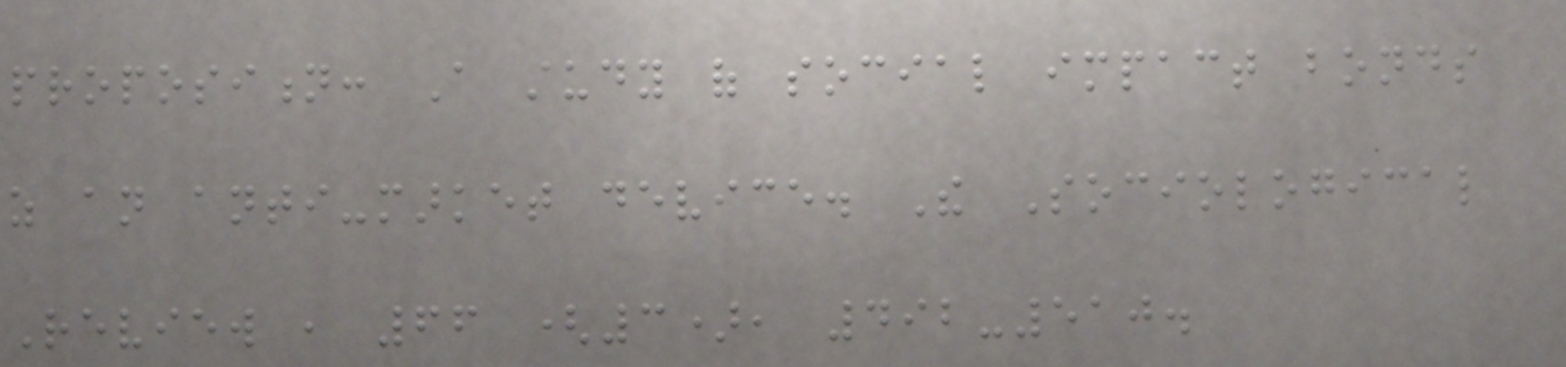proposition: A study of social impact bonds
as an anti-market device. The Sociological
Review , 66 (3), 492-510.
